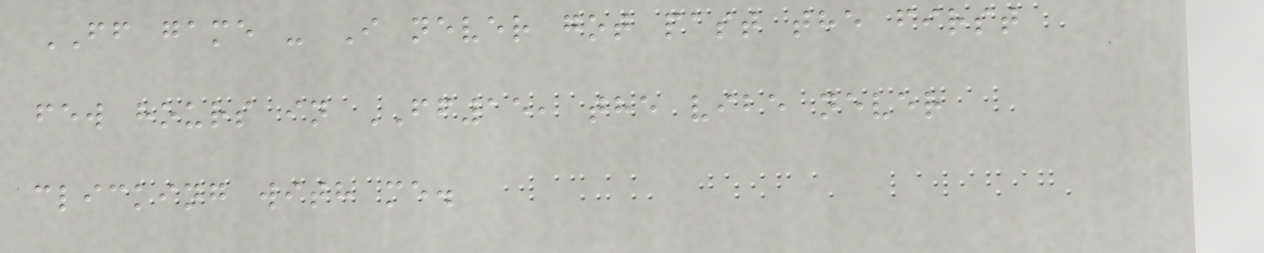FF game - I never got past the first
few hours in FF15, the vibe never
clicking with me.
